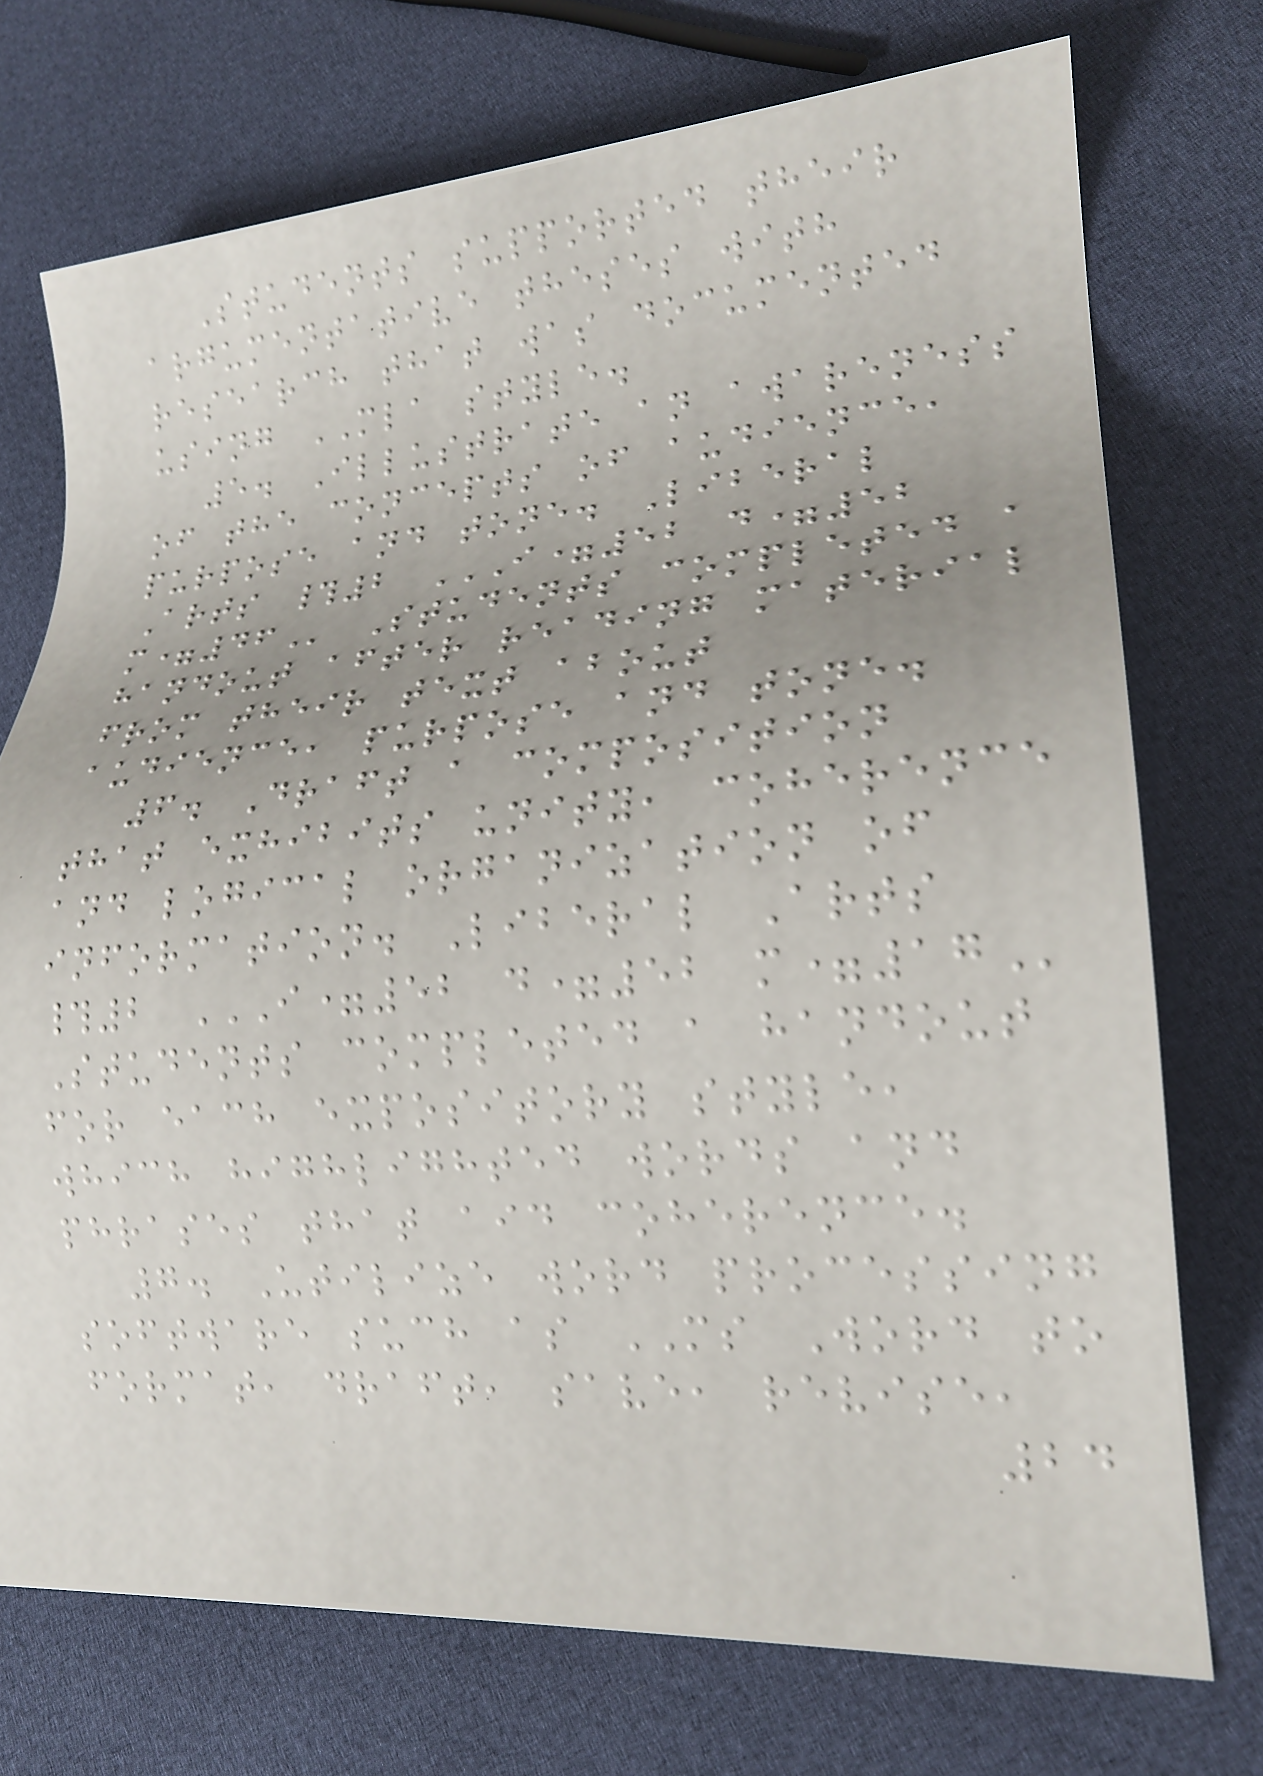Students supported their
argumentative theses with
research that was documented
using MLA style.
5. Illustrate an awareness
of the concepts of audience,
purpose and tone. Liberal
Arts #2 I=52 D=52
M=46 Students completed a
handout after reading material
from their text about
audience, purpose and tone.
6. Draft a composition
that exhibits unity, coherence
and logical organization of
information. Liberal Arts
#2 I=52 D=52 M=17
Students completed a handout
for each expository style,
which highlighted words and
phrases that aid coherence.
7. Utilize word processing
software such as MS Word to
format, draft, save, revise,
24
